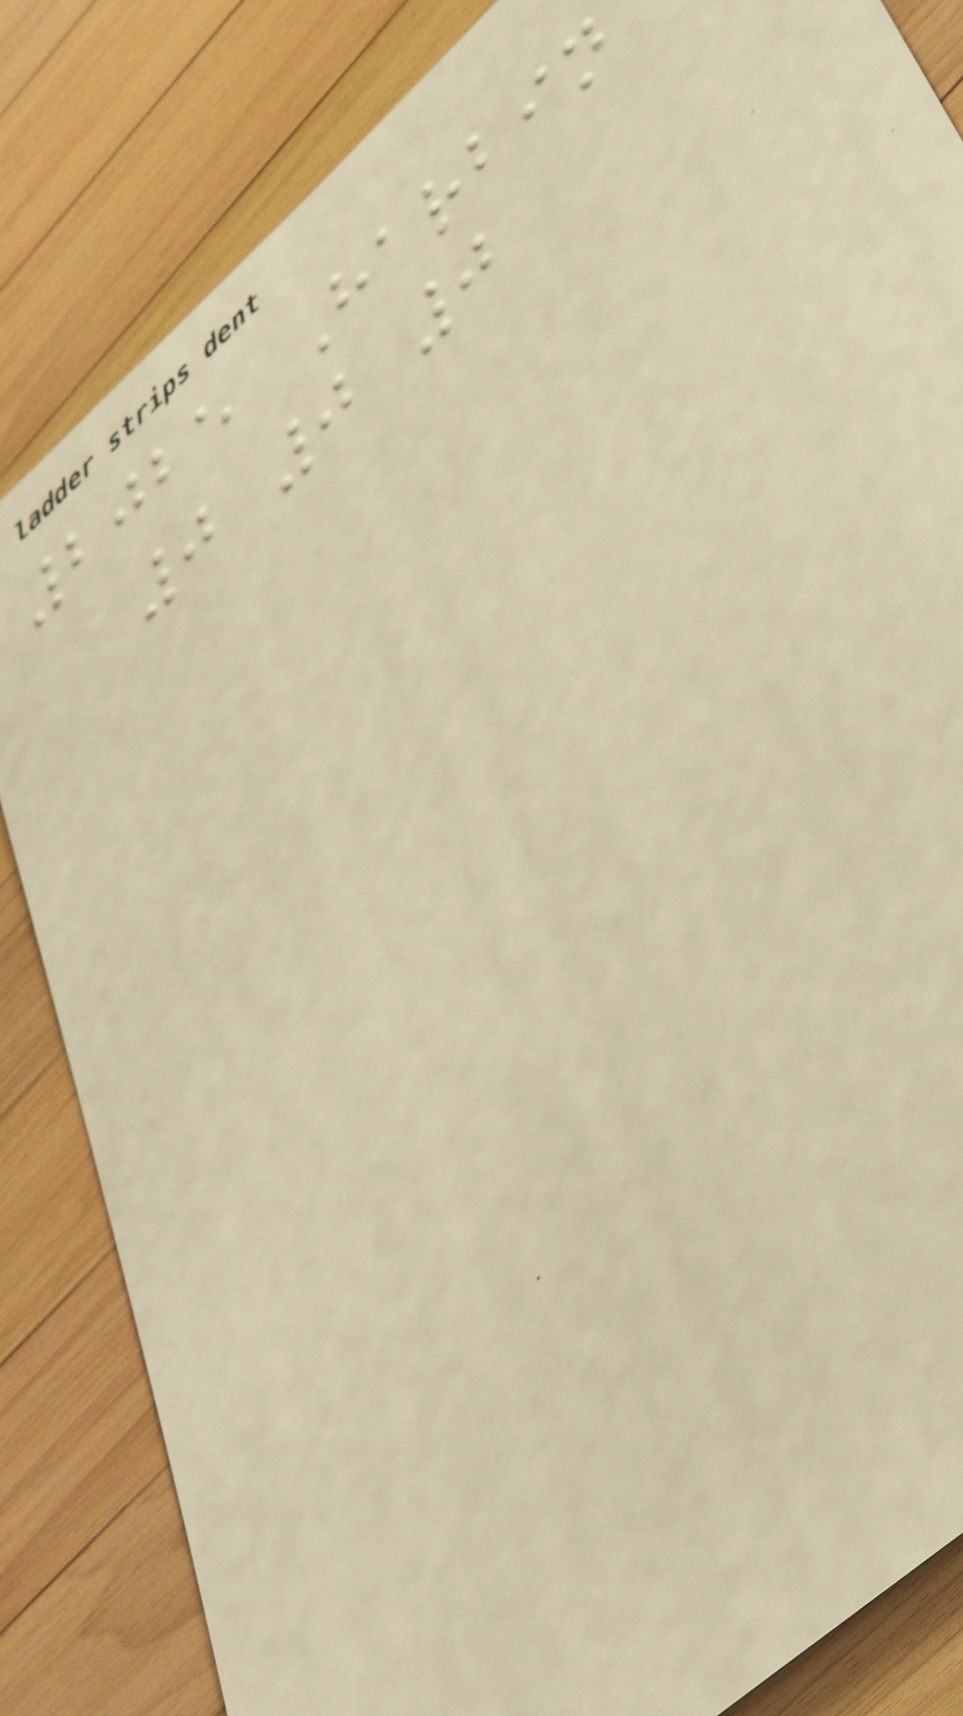2025 Harbin
0 0 0
